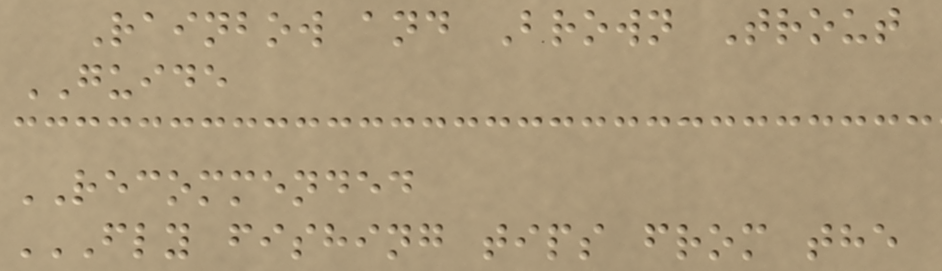Rainbow and Brown Trout
GUIDE
RECOMMENDED
FLY FISHING TIPS FROM THE
